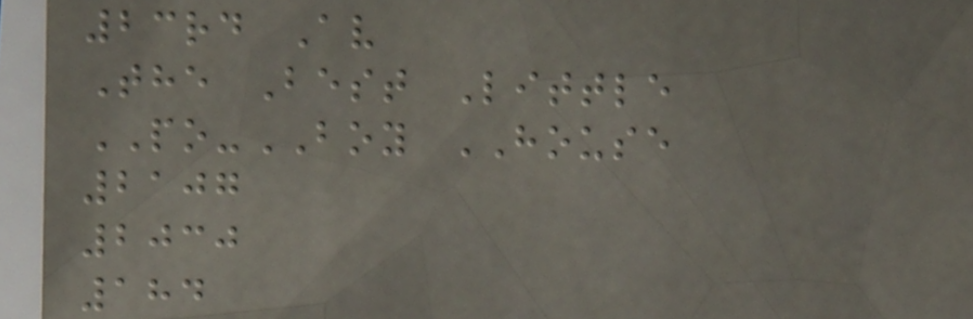23rd Av
The Best Little
PO-BOY HOUSE
2107
2030
184
